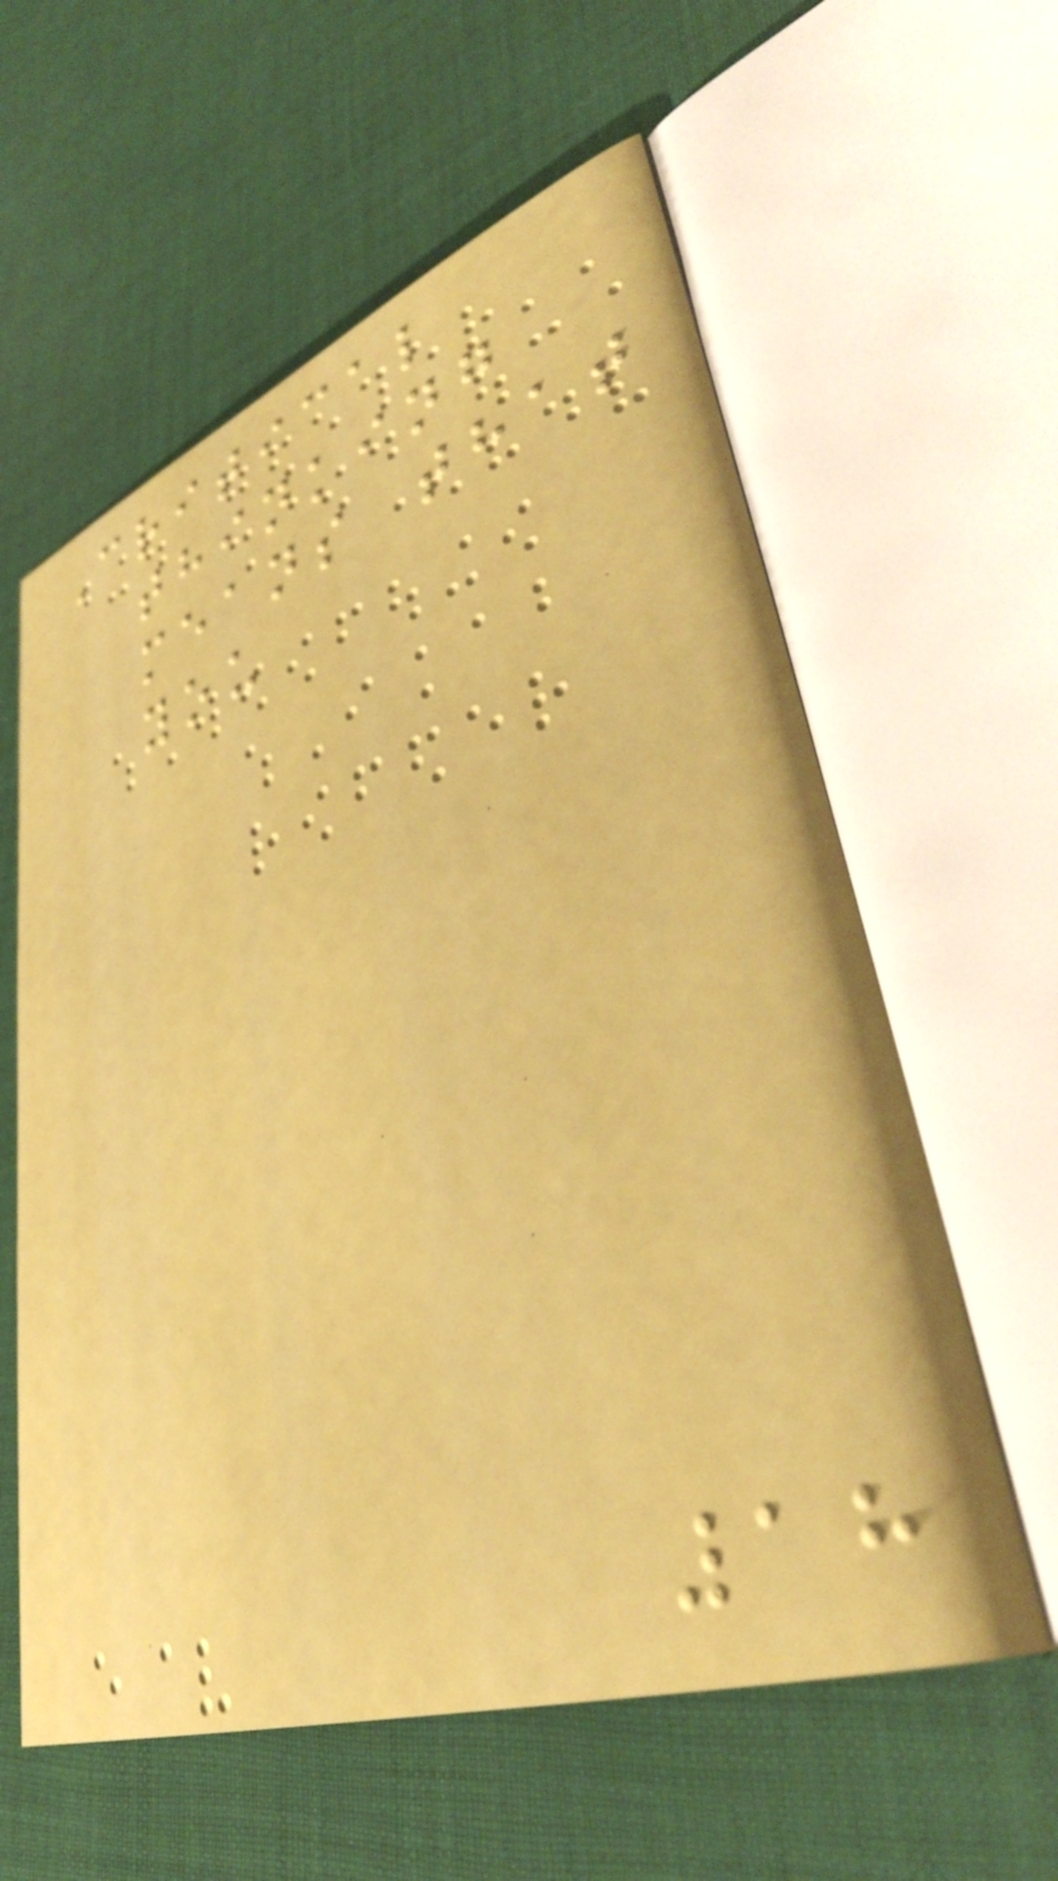Critical
thinking
means that
you
18
